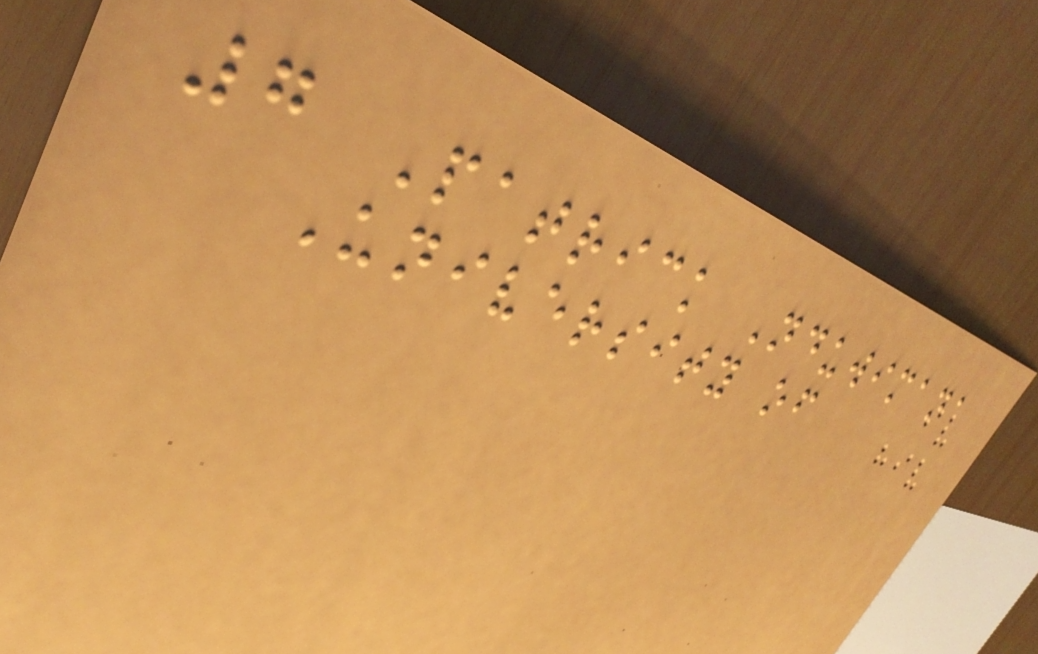7 Patrick Nduwimana
University of
